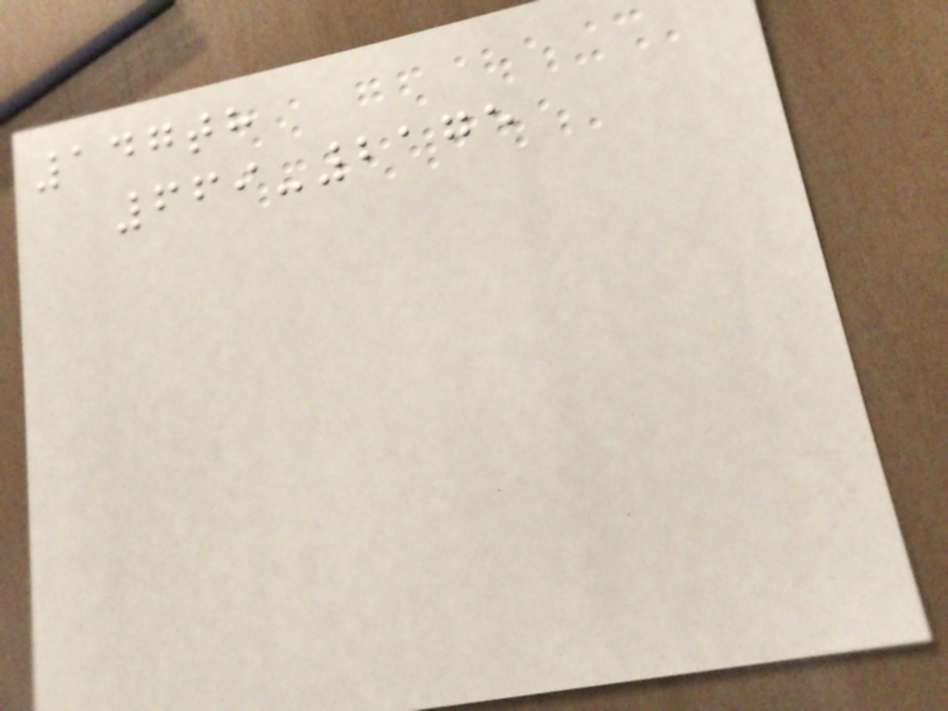147th
669-2175
